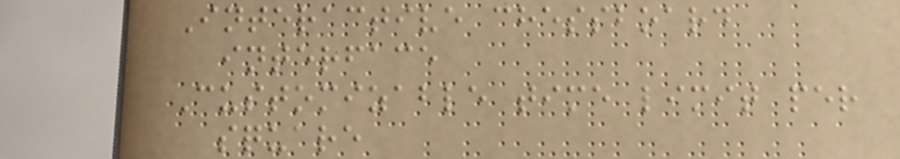Interactive chessboard
interface
Customizable time limit per
square
